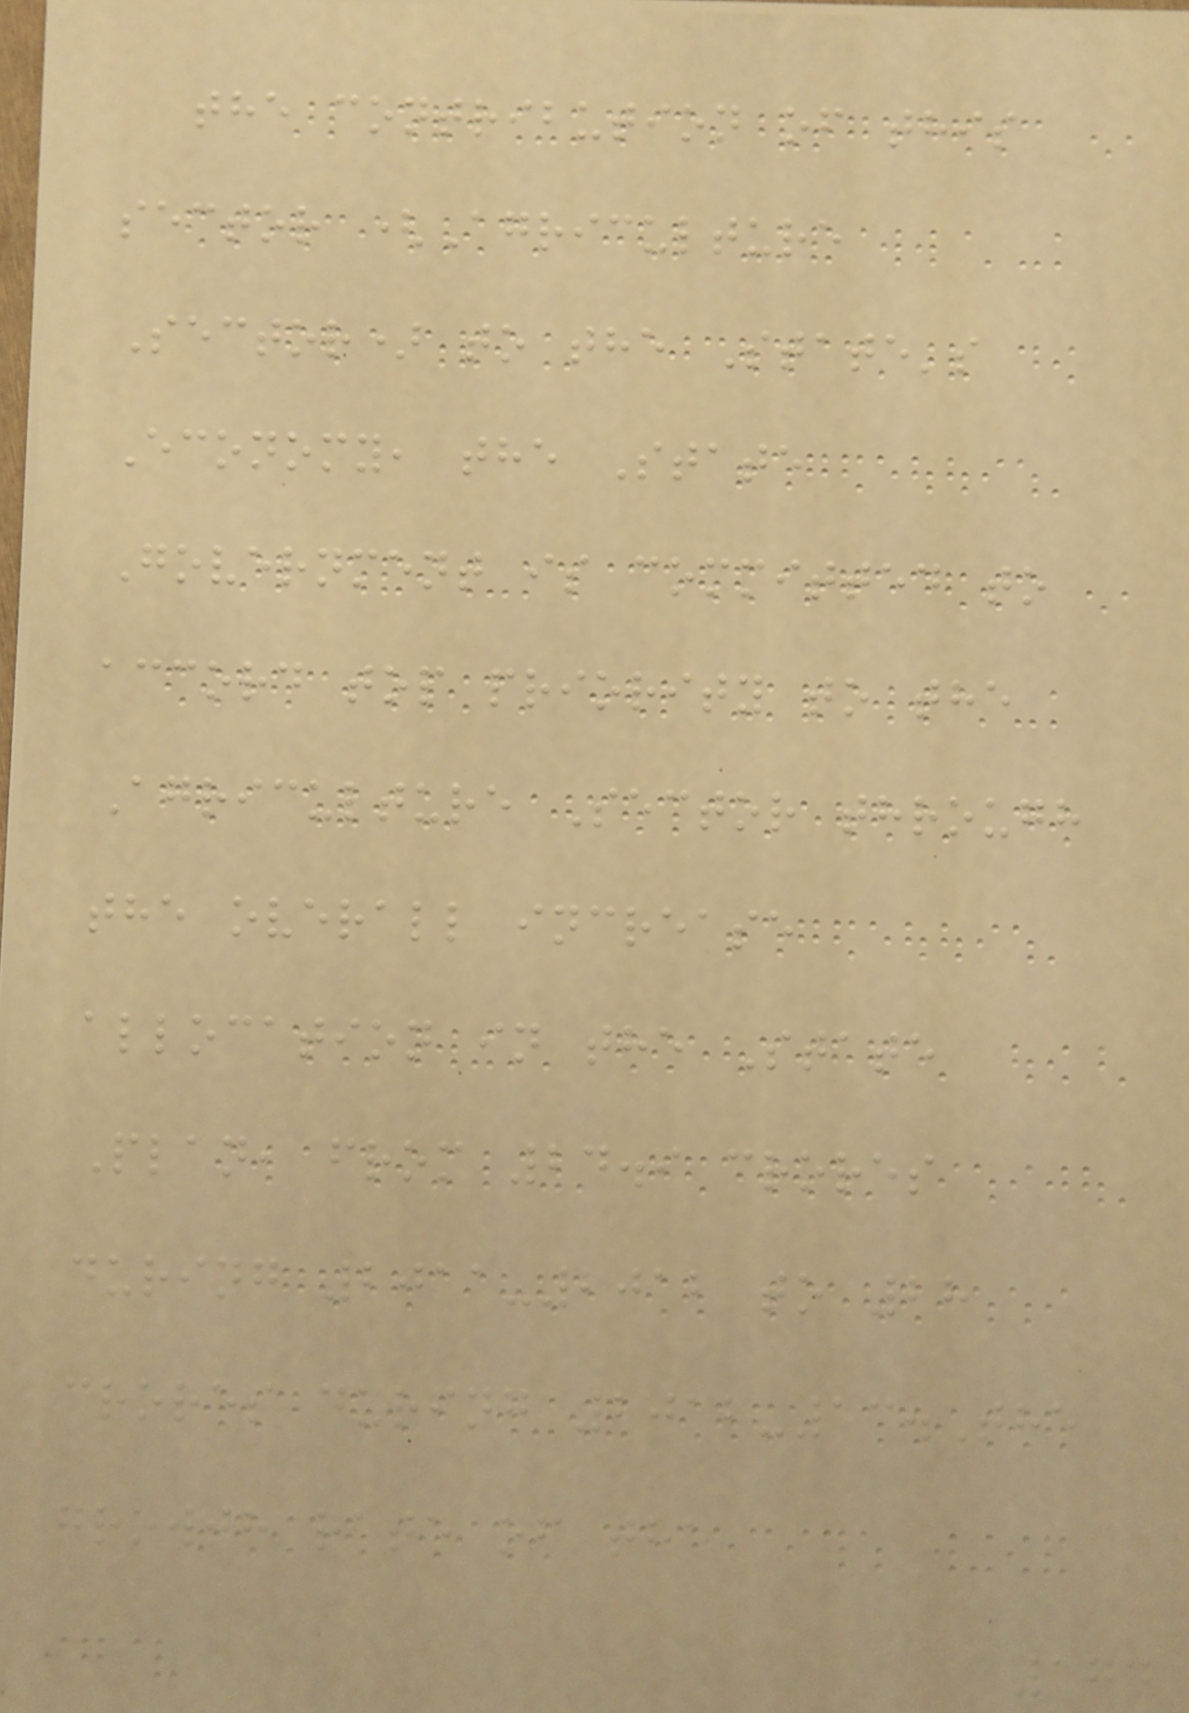the contribution of this
sector (Agriculture
Sector) to the State's
Economy, the State
Government is committed to
accord top priority to the
Agriculture Sector through
the overall increase
allocation in the State
Plan, from 24.9 crores
during 2011-2012 to 28
crores during 2012-13.The
growth rate of the
174
